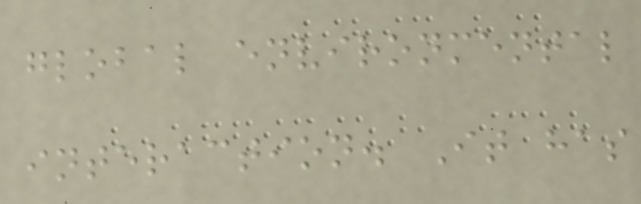global environmental
interaction. It has
